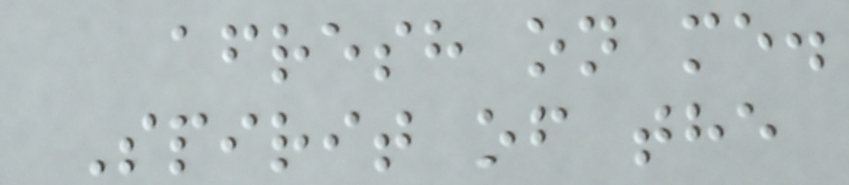afresh on me.
Spirit of the
